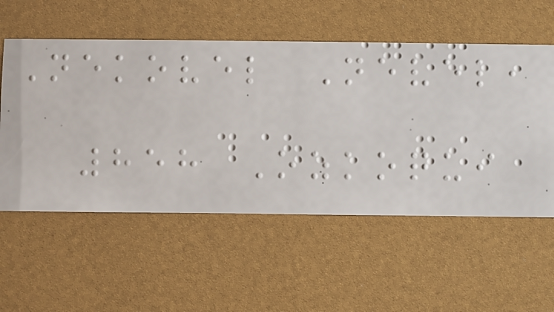Nekovel Nevel,
858 Ozkoqui
